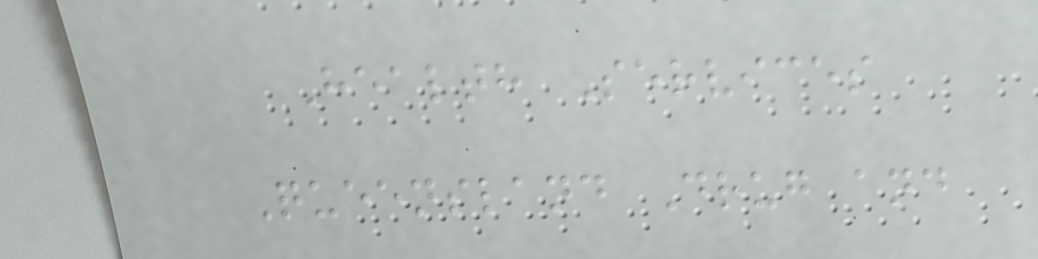Health Services
Queensland Drug and
